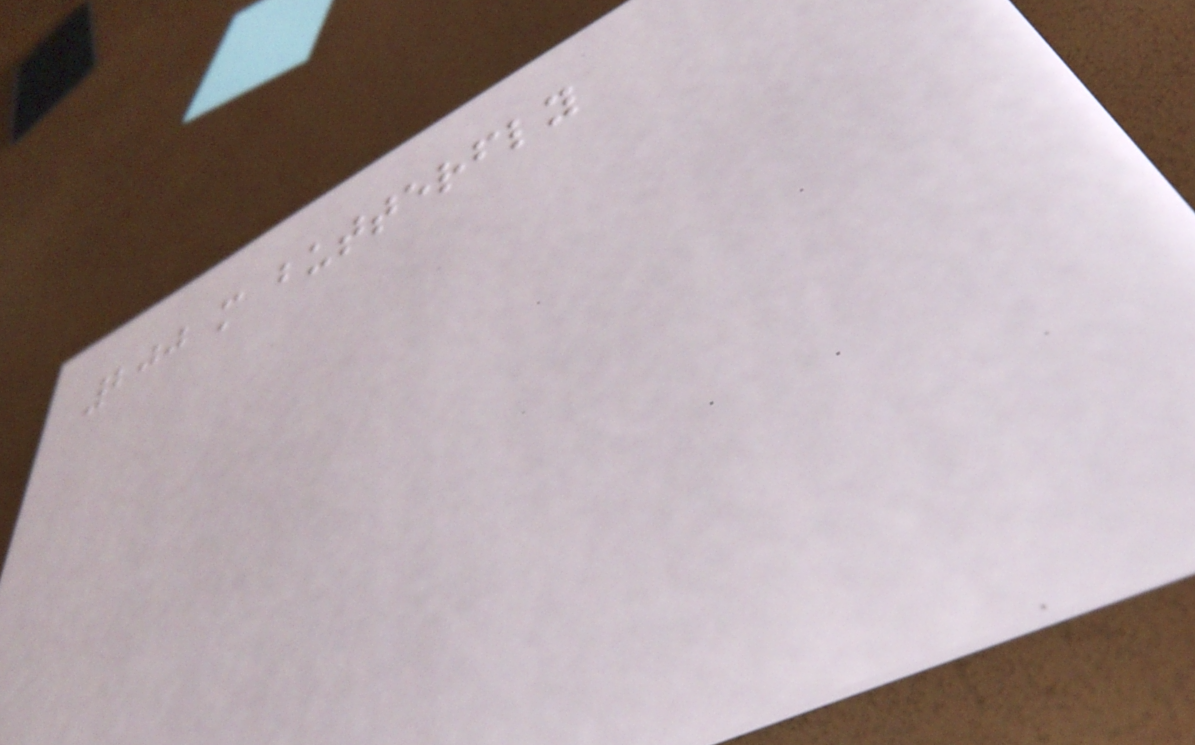200 m butterfly
